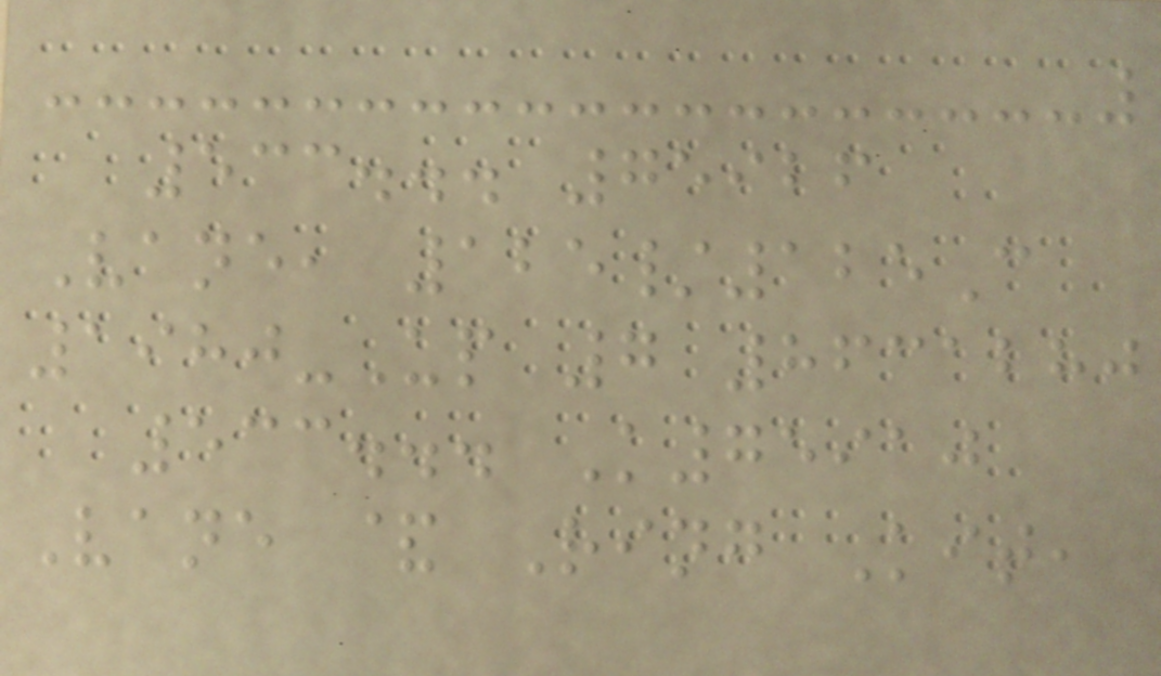533... 75926
Vane, 125/125C
1980-Up 7 8631280
533... K75910
Vane & Ring Kit,
